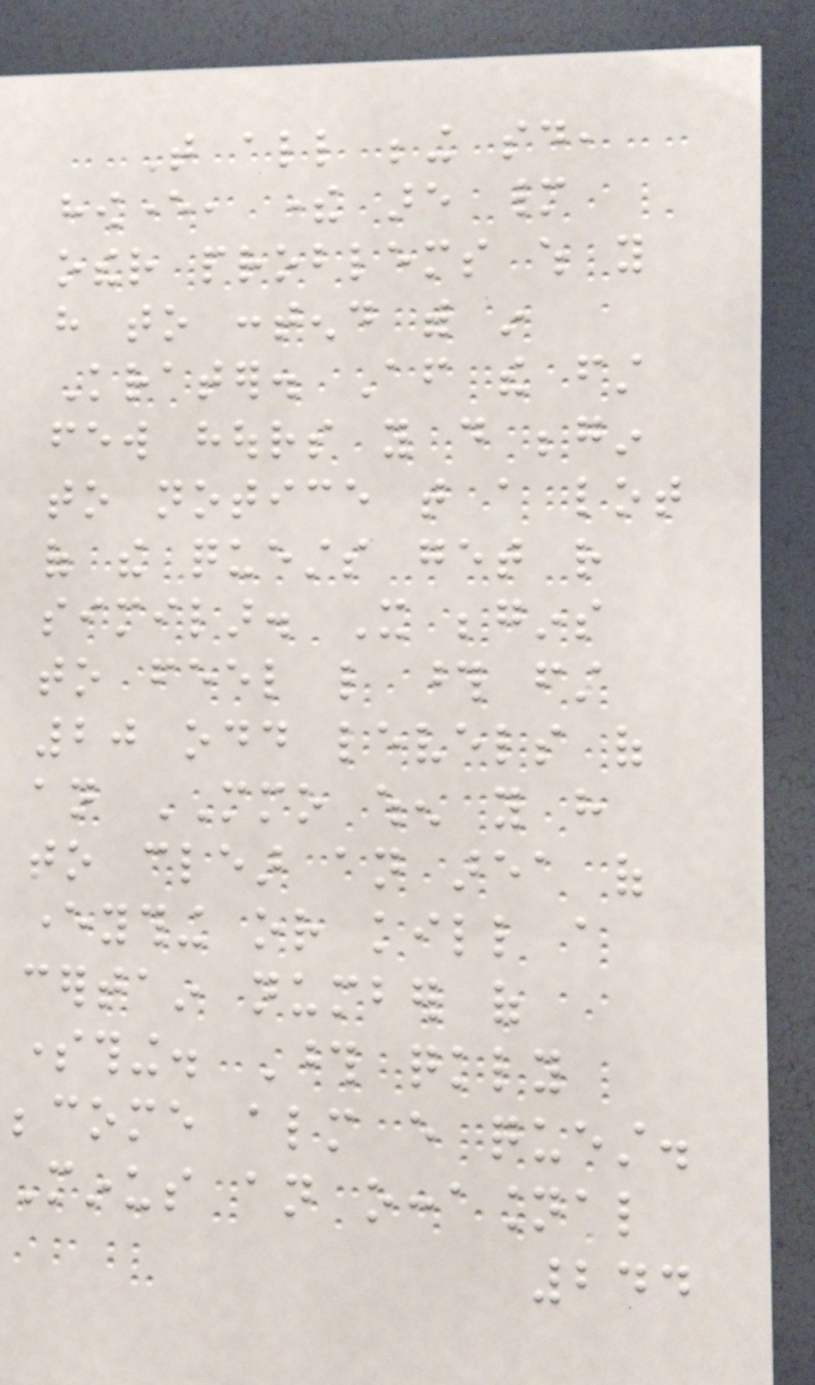That all being said,
however, there are many
other problems which you
have to contend with in
Krater. After the first
few hours you do begin
to notice that a lot
of the quests get rather
similar. It begins
to feel like those first
20 odd levels of
an MMO when you have
to clear an area of
everything or kill a
certain number of
something. Those quickly
become almost every quest.
Minus an occasional
244
